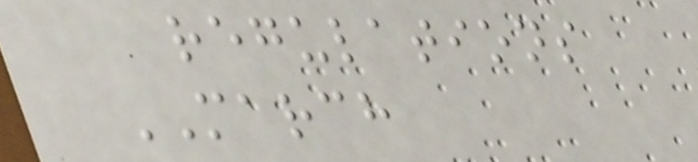regulations
MARCH
